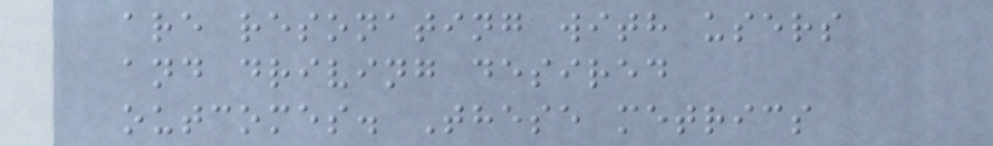are resonating with users
and driving desired
outcomes. These metrics
